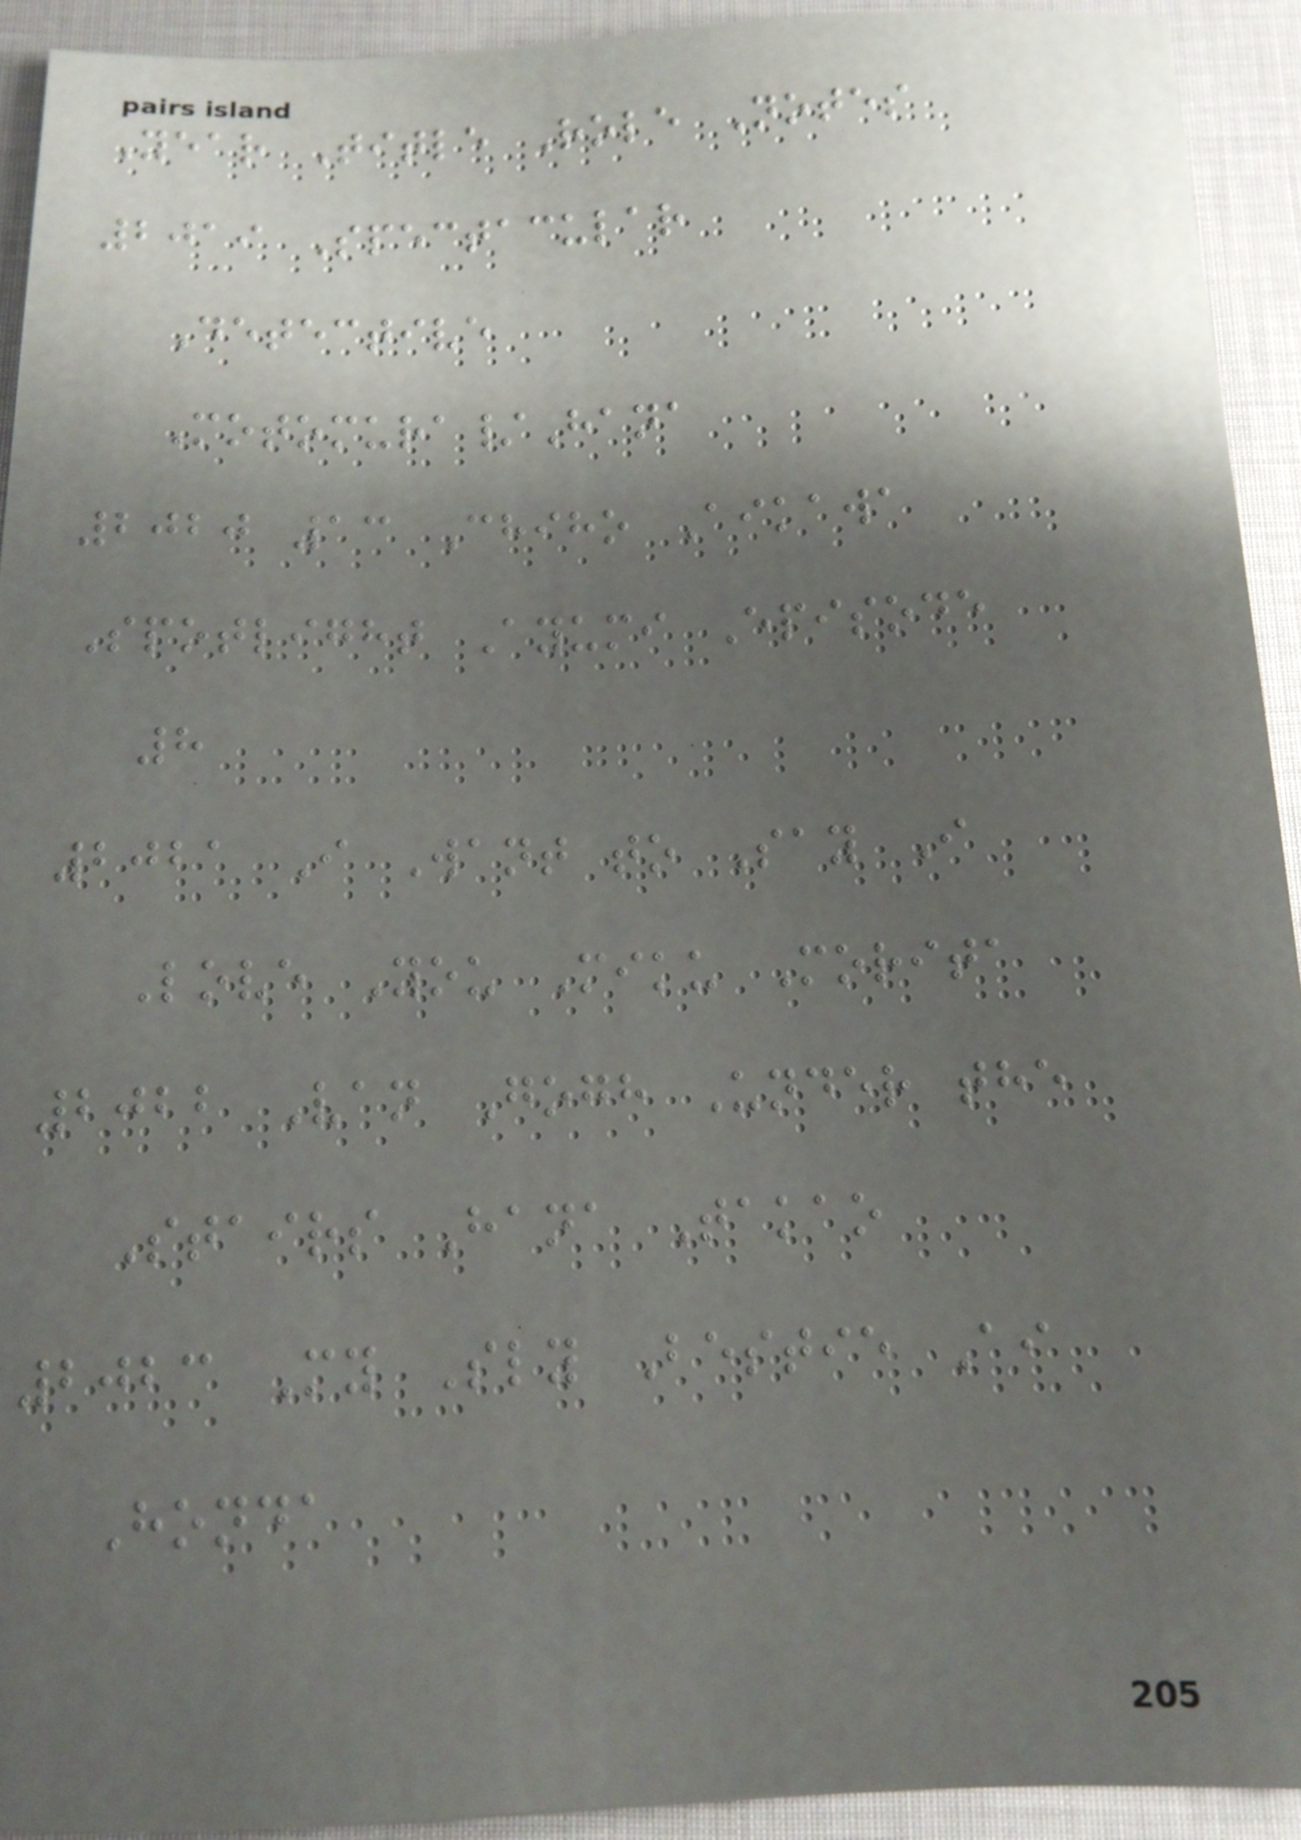Year Title Role Notes
2019 Spectacular
Detective
Motomura/Hana
2020 13 Chiho Aikawa
Spotlight Ayumi Episode
8
2021 I Want to Say I
Love You Miku Morita
2022 Van Gogh Under the
Stairs Hana Takao
2023 My Sly Bestie Ai
Honda
